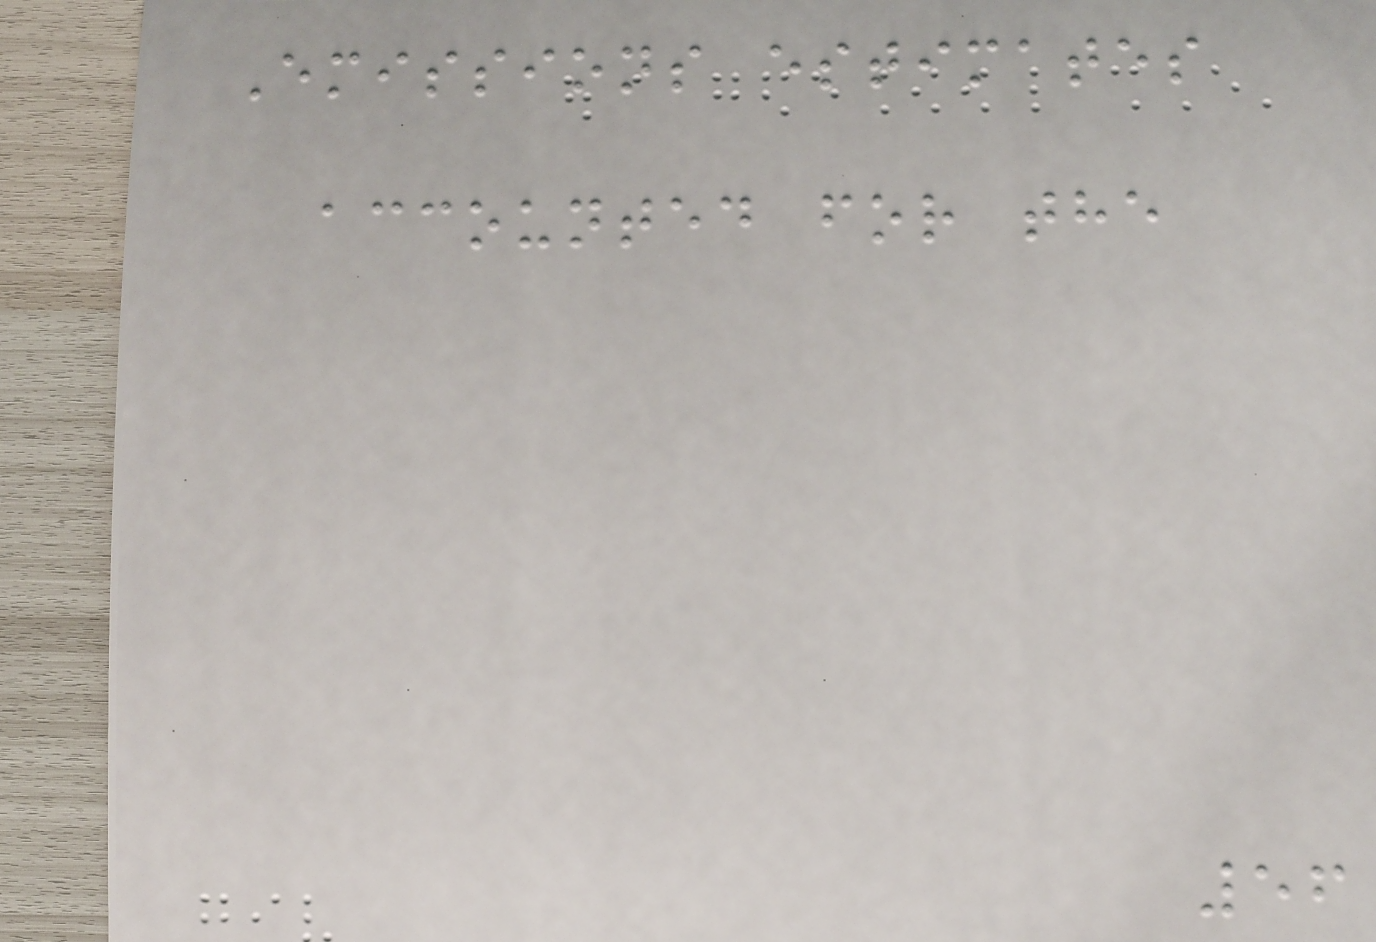Emissions estimates
accounted for the
56
